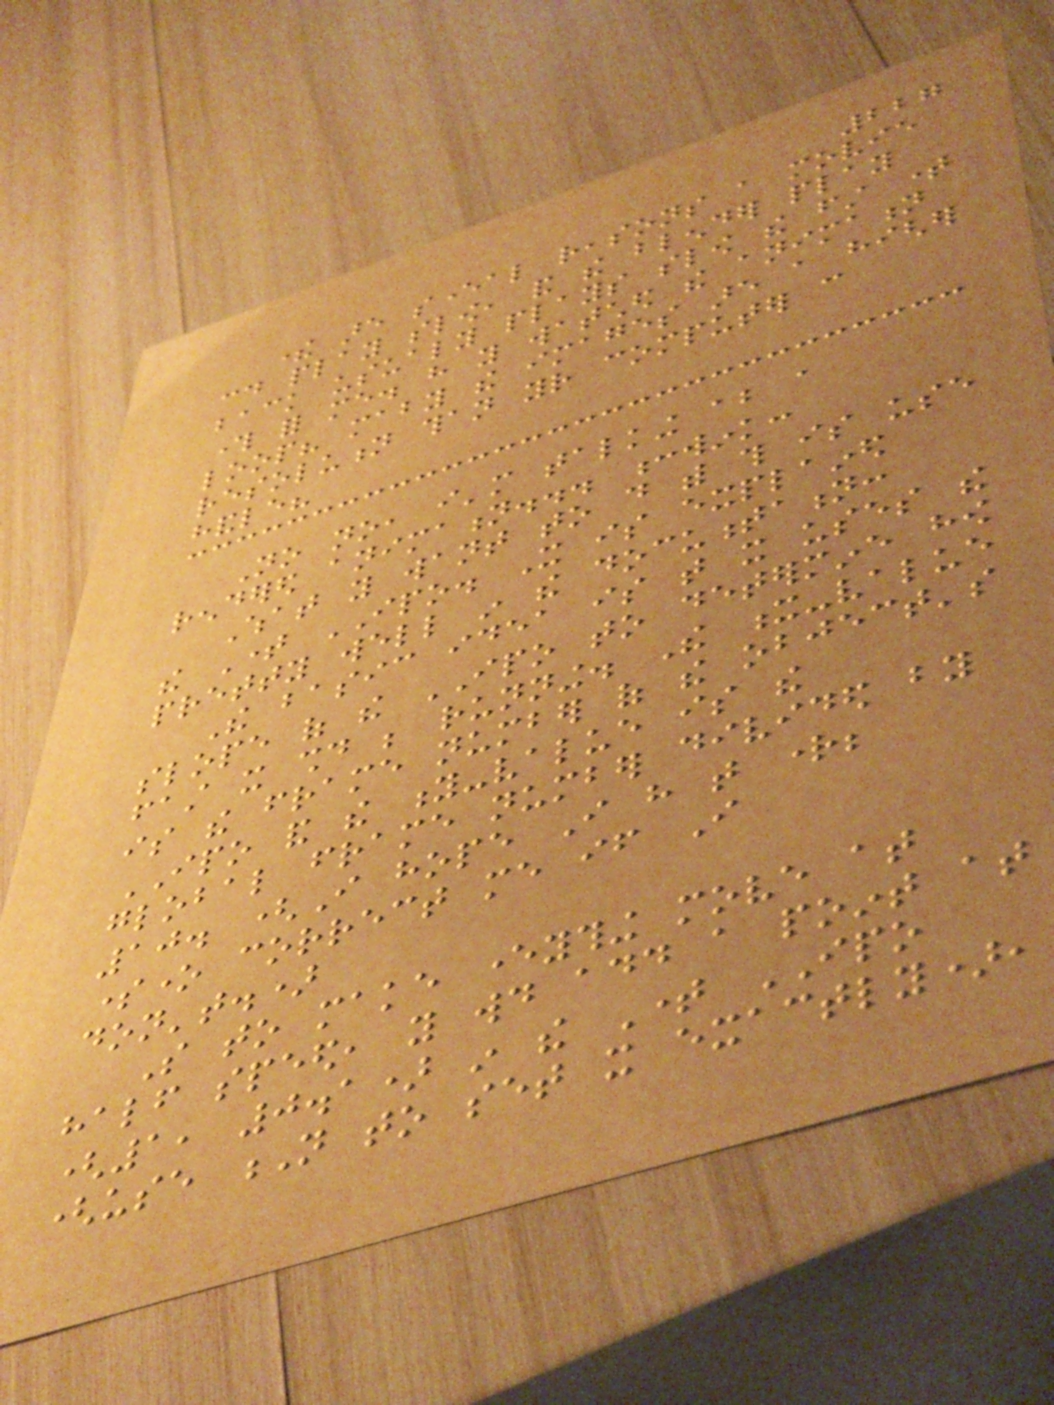227
there are several reasons a movie
could play slow, and the blender play
back usualy plays slow the first time
through for me. have you watched the animation
loop? maby the images are a higher
resolution than your computer can
handle?
No no, i'm talking about a
rendered animation... :wink:
What you want to do with this is use
the Time IPO. It is explained
pretty well in the documentation:
The basic idea is that it uses the
slope of the IPO to determine how
fast it should be running. The x-value
is the frame number of the object's
IPO and the y-value is the
global frame number divided by
10. (I hope I have that right;
someone correct me if I
don't.)
So to make everything move at
half speed, you would add a point at
(1, 0.1) in the Time IPO
(use N to set it exactly),
